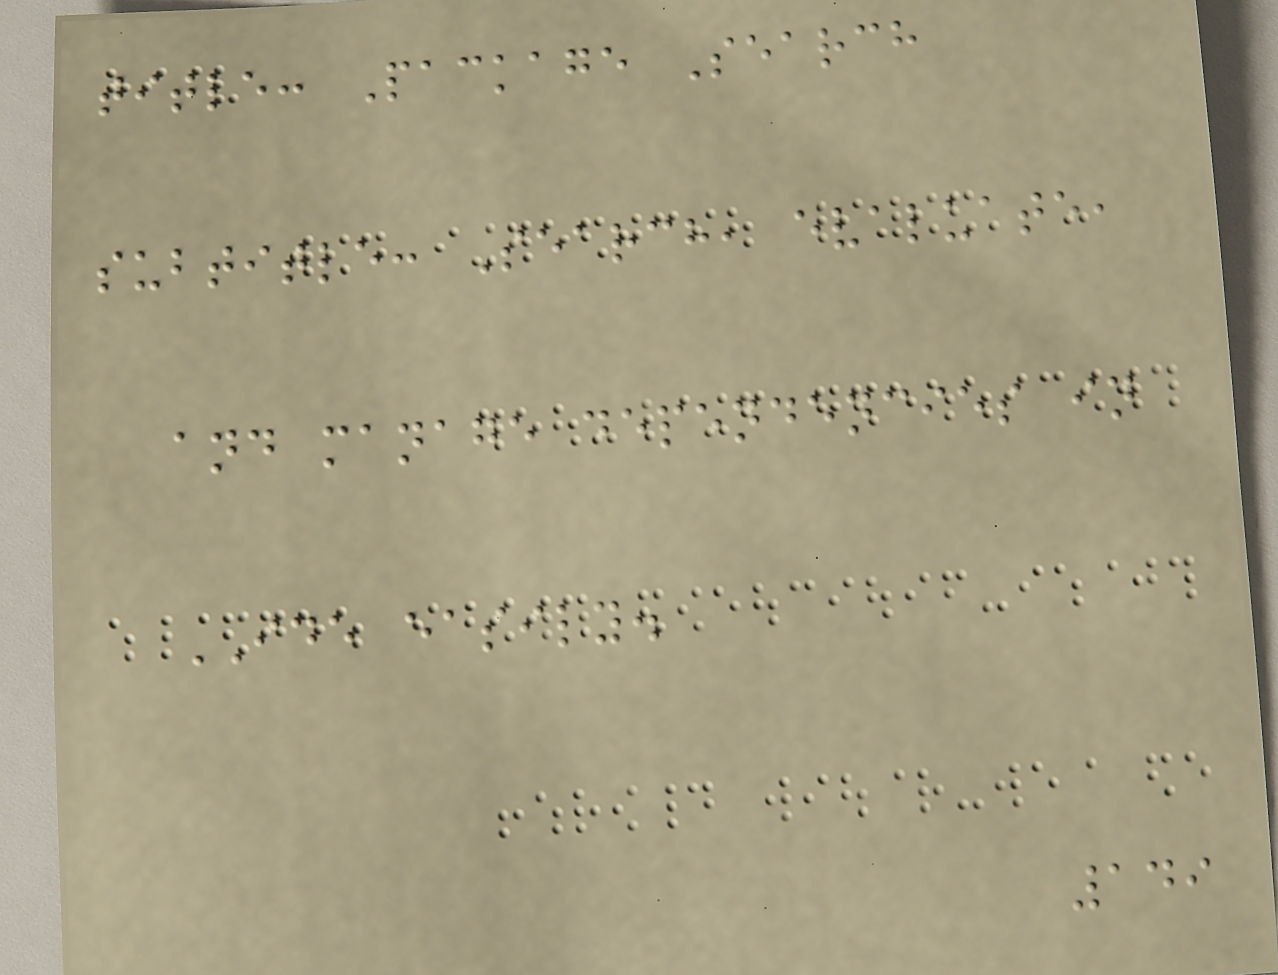title: Package Search
subtitle: Search, evaluate,
and manage dependencies in
IDE easily.
149
